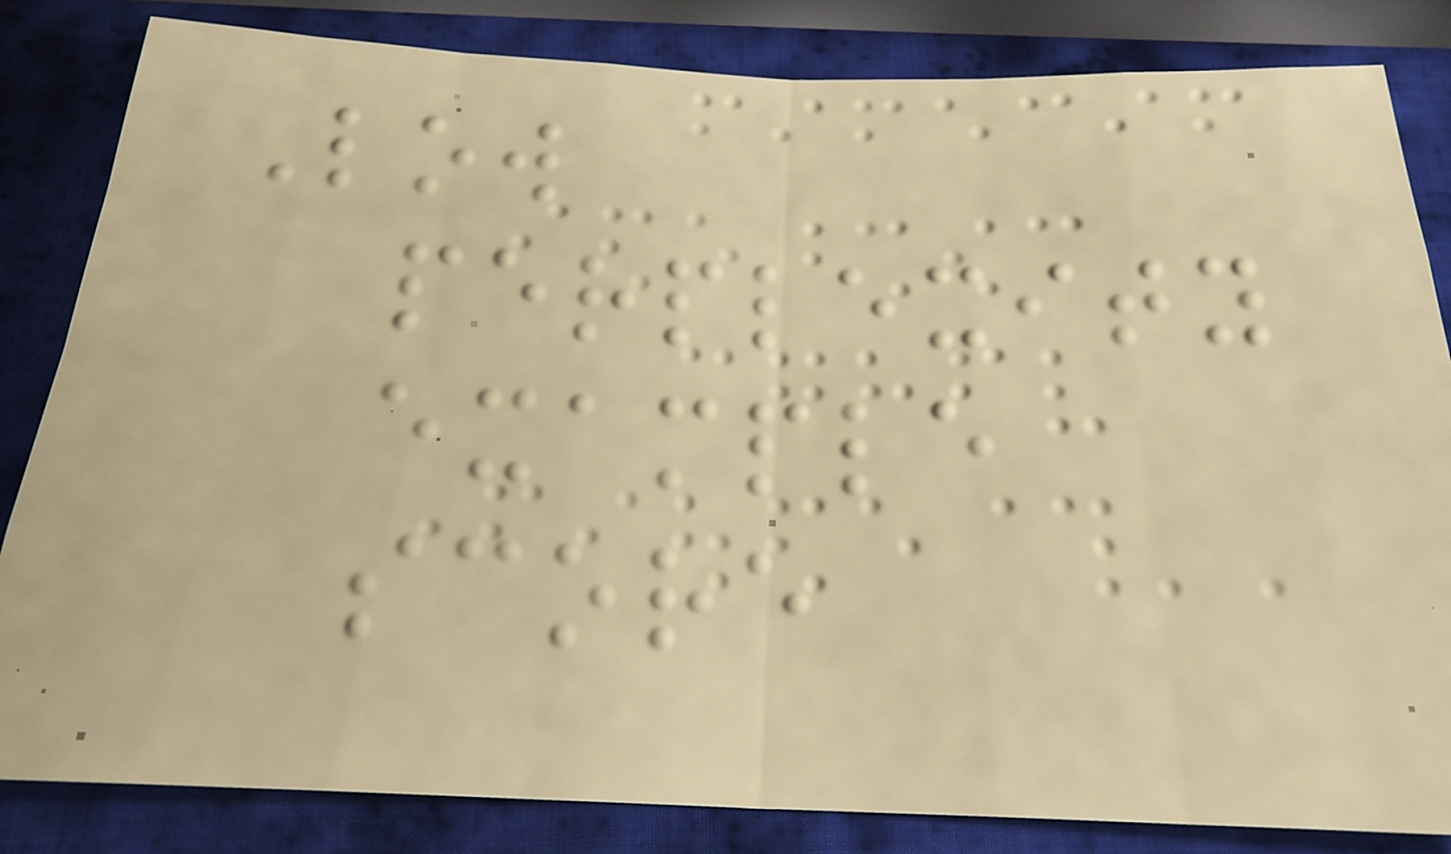Low
perplexity
example
score
